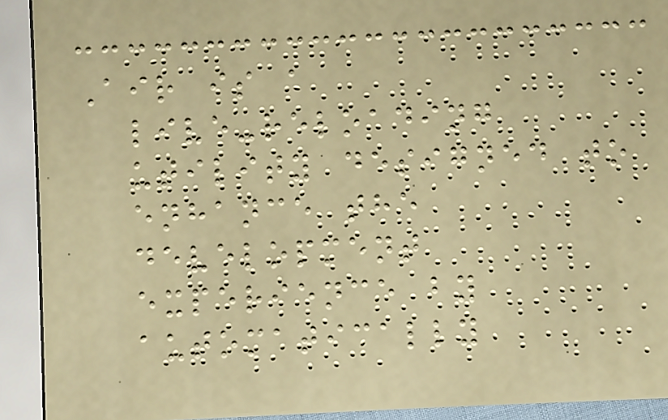Air is a
live-reloading
utility designed to
enhance the
development
experience by
automatically
